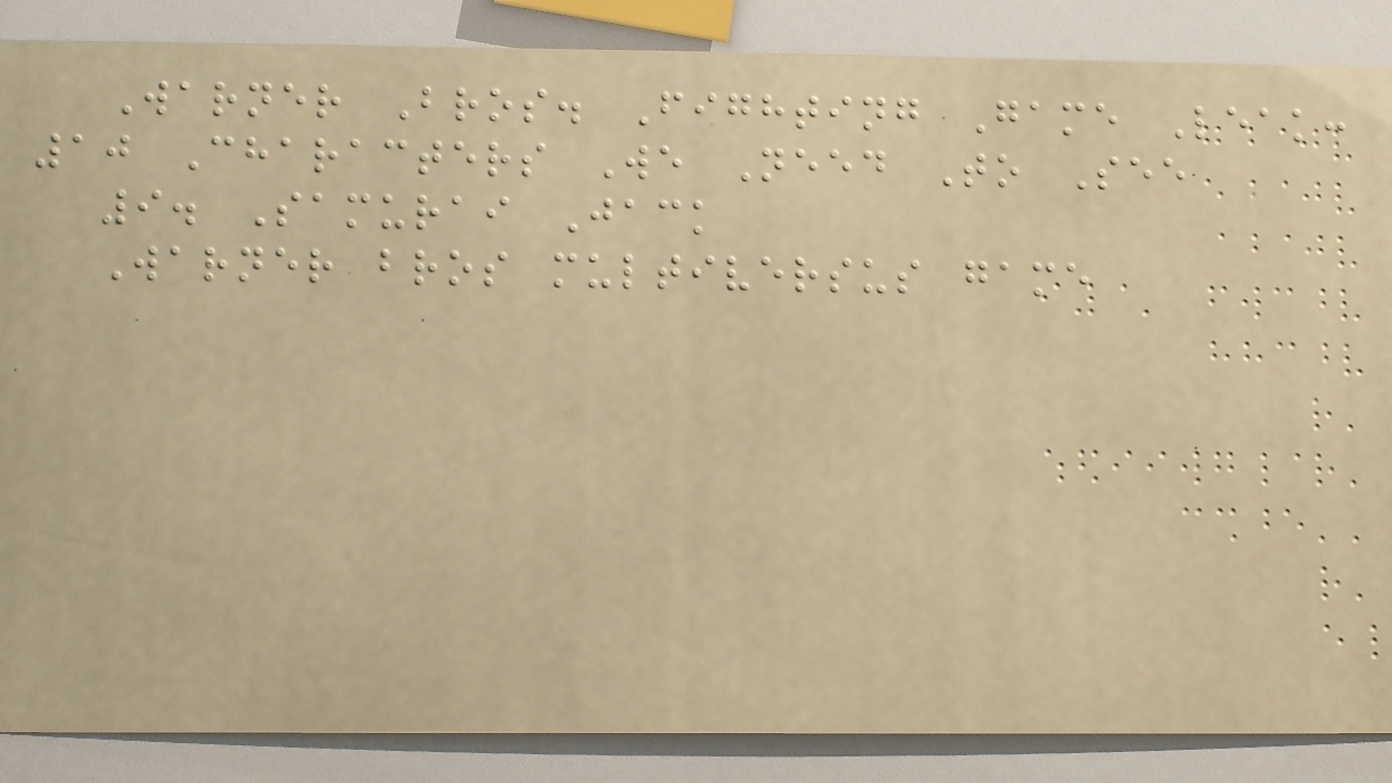Warner Bros. Fighting Game Leak:
10 Characters We Need To See
9. Samurai Jack
Warner bros multiversus game
